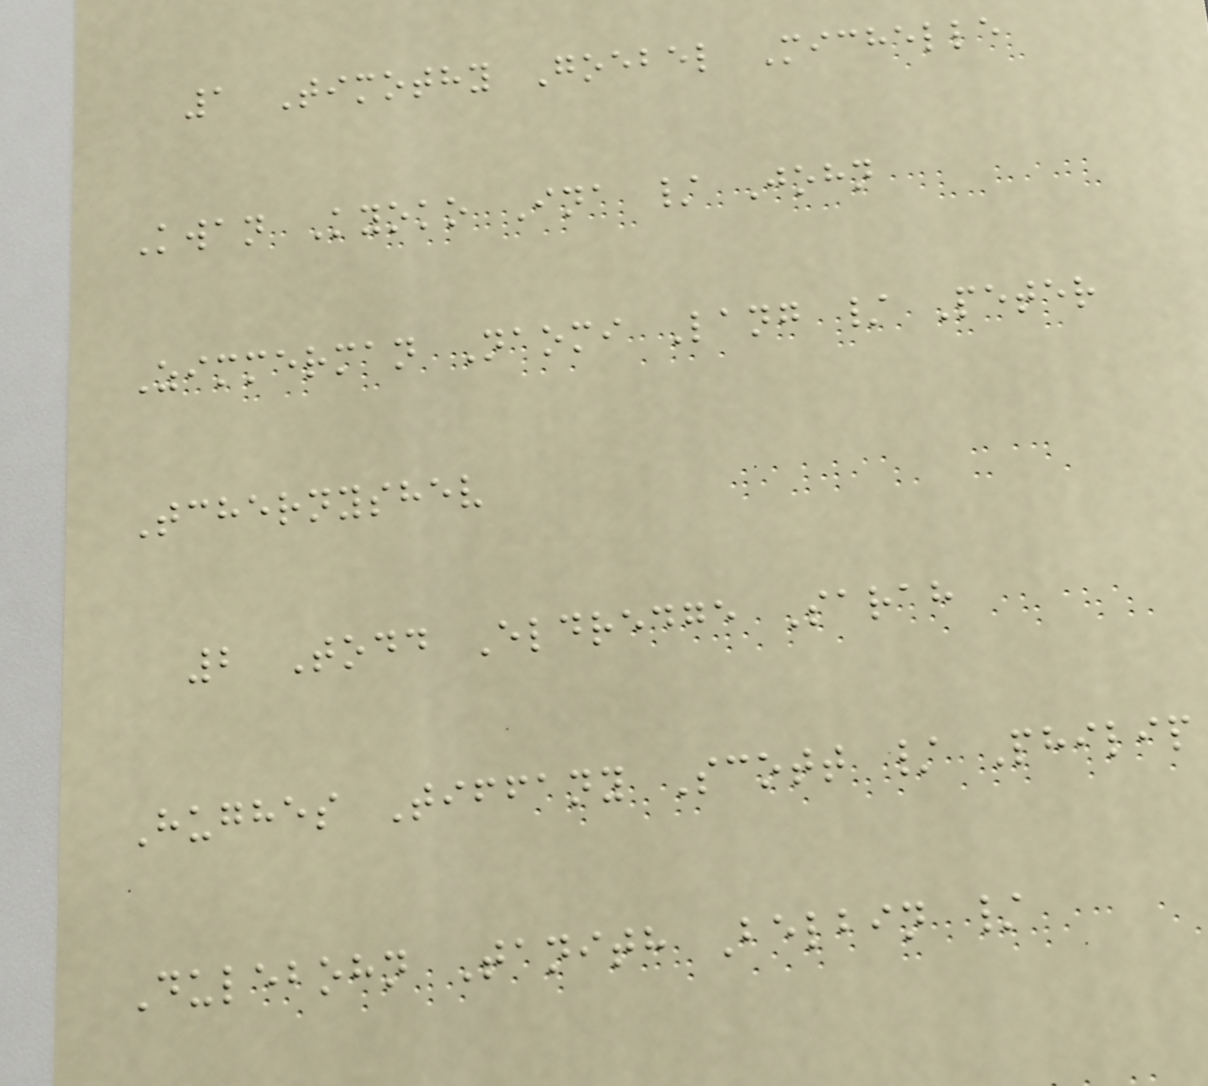1 Timothy Goebel Michelle
Kwan Kyoko Ina / John
Zimmerman Naomi Lang / Peter
Tchernyshev
2 Todd Eldredge Sarah
Hughes Tiffany Scott / Philip
Dulebohn Tanith Belbin /
